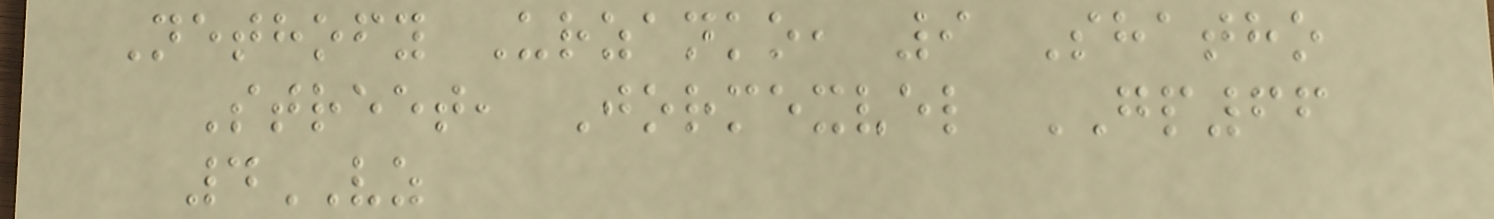Nethofy Urzanko, 9 Shatho
Street, Jormexvel GP66
4VZ
